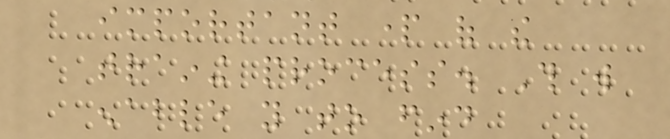important part of the
training process. This will
enable you to find
